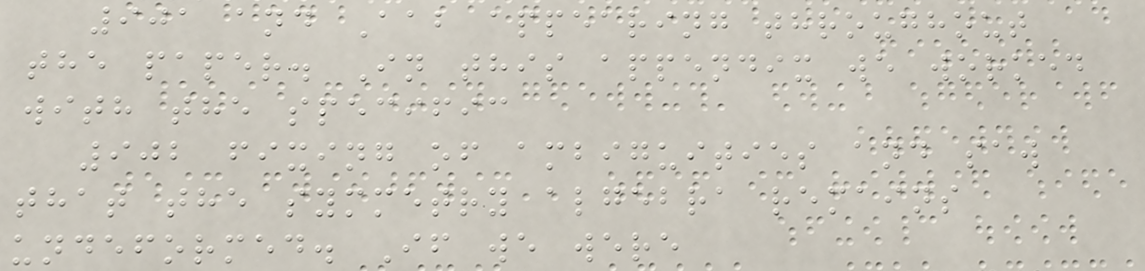901 and Aab appearing throughout
the paper. In this appendix we worked
with the specific
902 fixing of ambiguities and saw
that the symmetry algebra remains
undeformed. If we were
